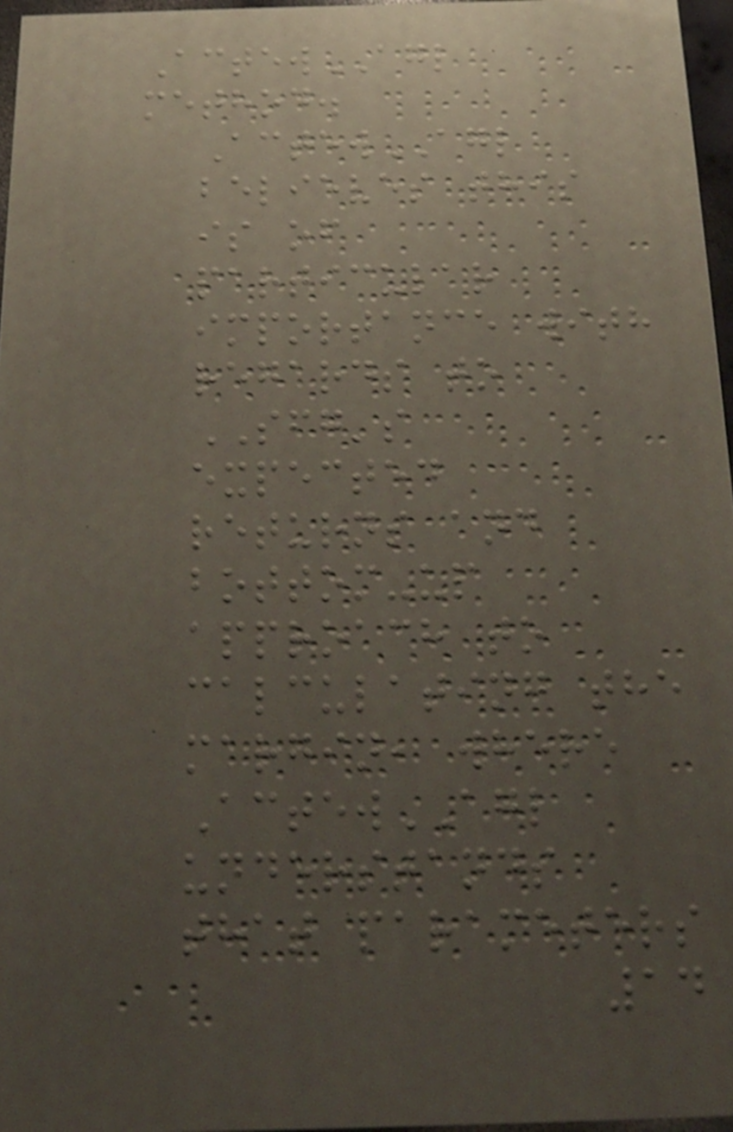ActewAGL
method.
ActewAGL
believes this
is of
particular
importance with
regards to
SFG's
expected
returns and
bottom-up
approach to
calculating the
margin, where
ActewAGL
understands
that parameters
14
